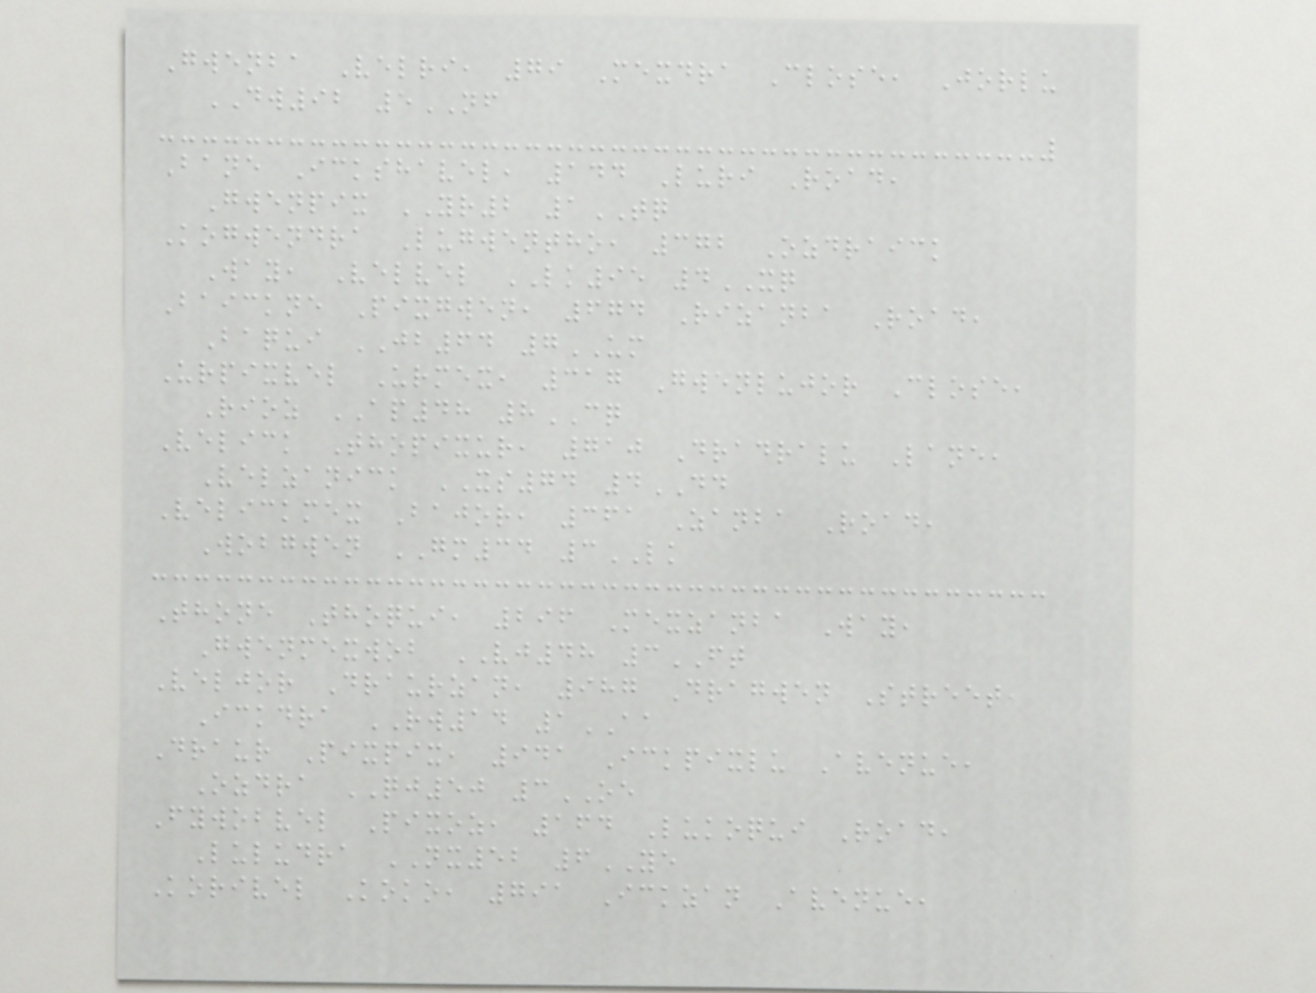Gwenba Velri, 79 Mexdra Close, Jorlu
DW92 5NF
Bane Ickshavel, 144 Luri Road,
Gwenpix YR2 1TQ
Kogwendra Lugwentho, 372 Ozdraick
Way, Velvel LK95 4XQ
Baickne Pixgwen, 674 Rizanba Road,
Baqui JB64 7UM
Urpixvel Urmex, 317 Gwenlujor Close,
Rioz AP48 8CQ
Velick Thopixur, 710 Dradralu Lane,
Velzanick XS74 4DD
Velickmex Bajor, 361 Zanba Road,
Wobgwen GM34 3LK
Thone Thoqui, 296 Mexzanba Way,
Gwenmexwob VJ48 3FT
Veljor Draurzan, 987 Dragwen Street,
Ickdra RW14 1AA
Draur Pixpix, 941 Ickpixlu Avenue,
Ozdra QJ50 3OE
Fywobvel Pixoz, 164 Lukoqui Road,
Luludra NX52 6YE
Korivel Koko, 791 Ickzan Avenue,
